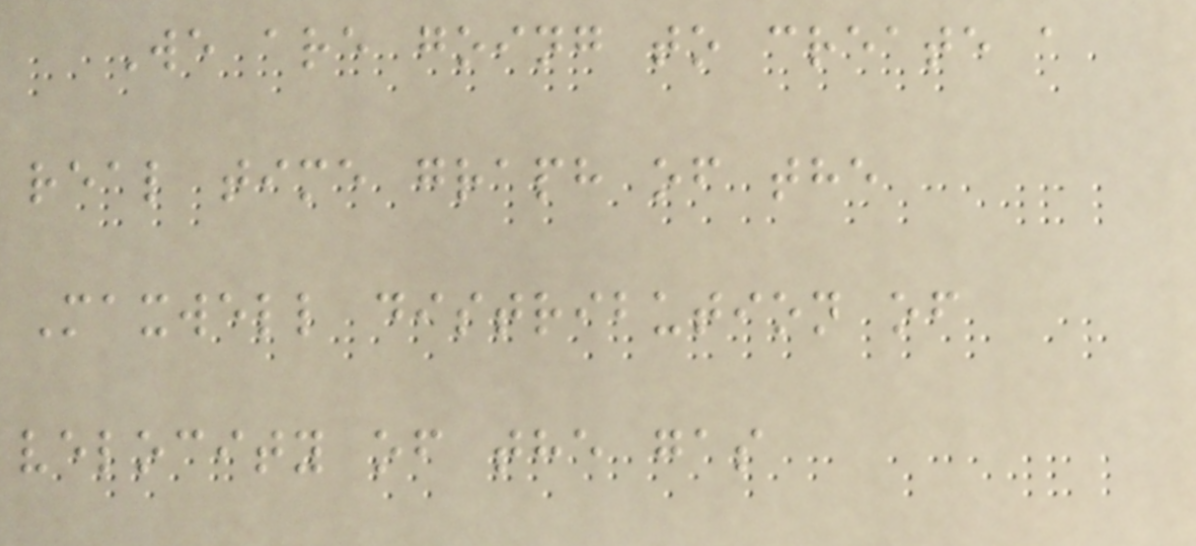We are going to create a
real time graph of the
Maxwell distribution of
velocity of the gas
